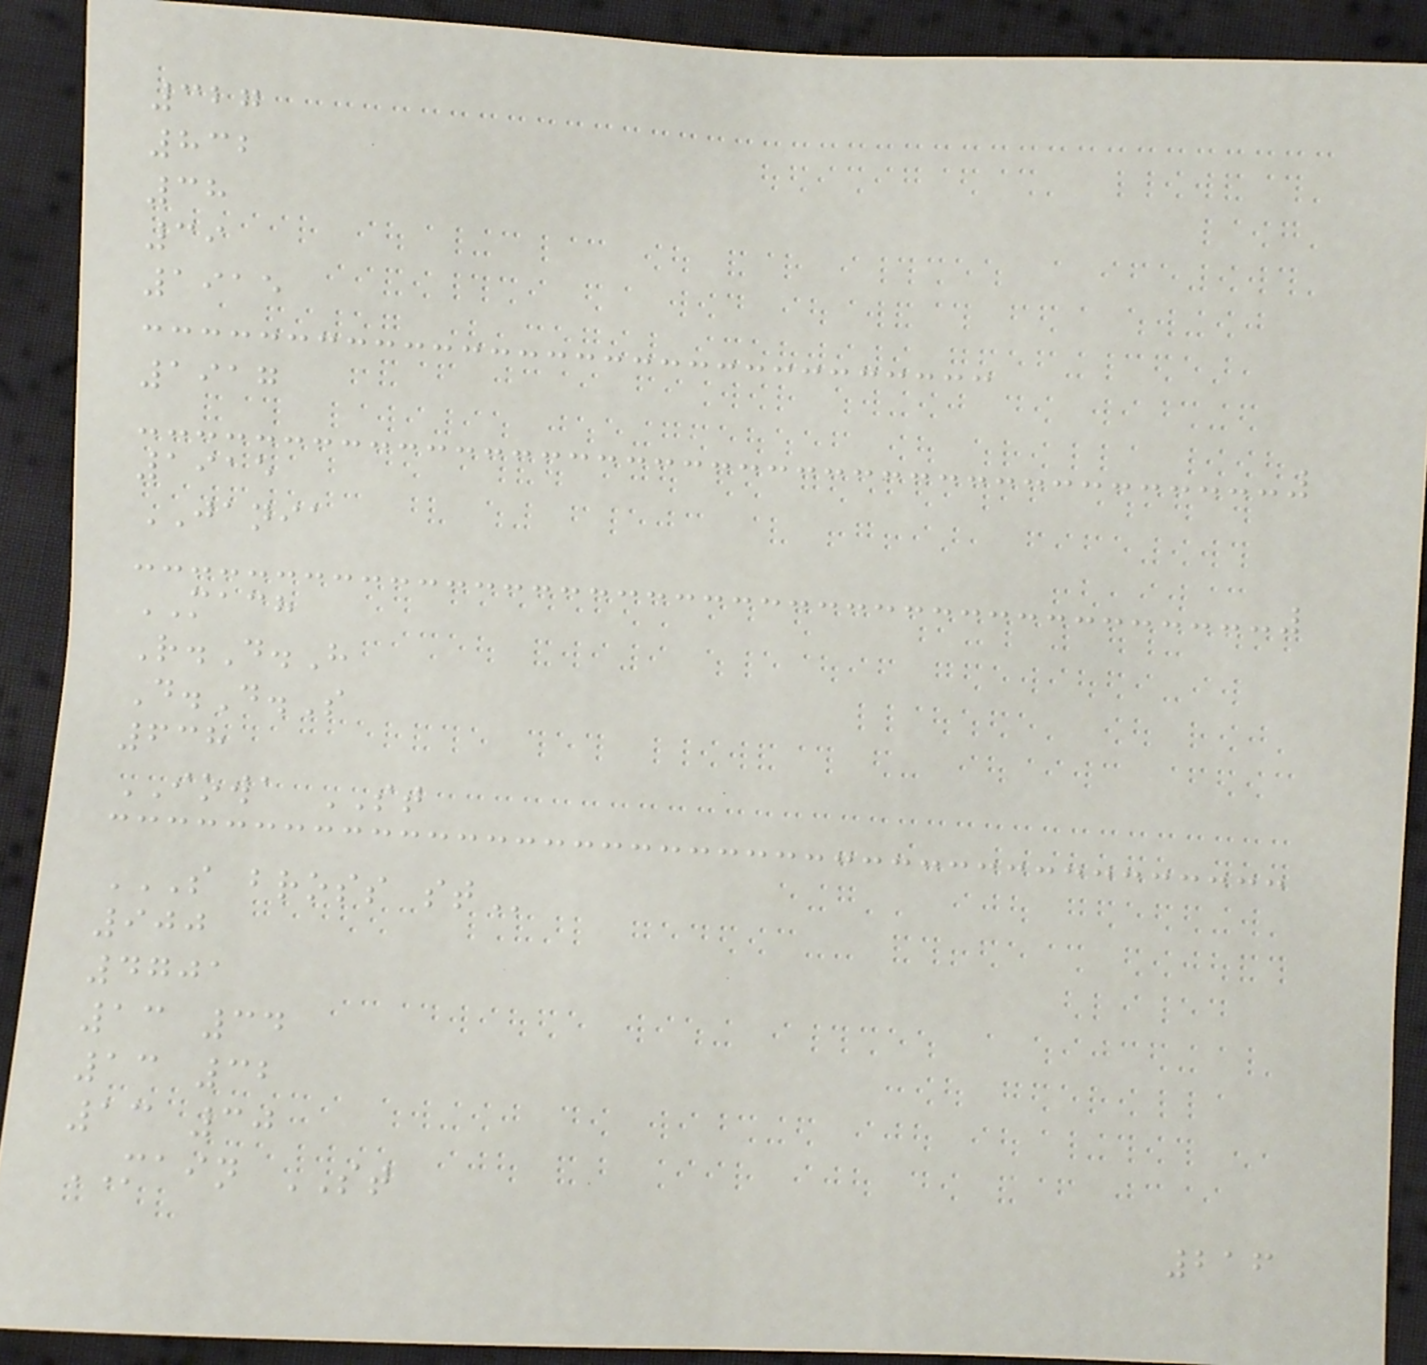327
832
38
39
1915
1917
1915
JANIA
MACH
R.D.H
D.D.S
638
IOWA ST
S BROSS ST
900
4701
13 34
13 32
13 30
MAIN ST
216
